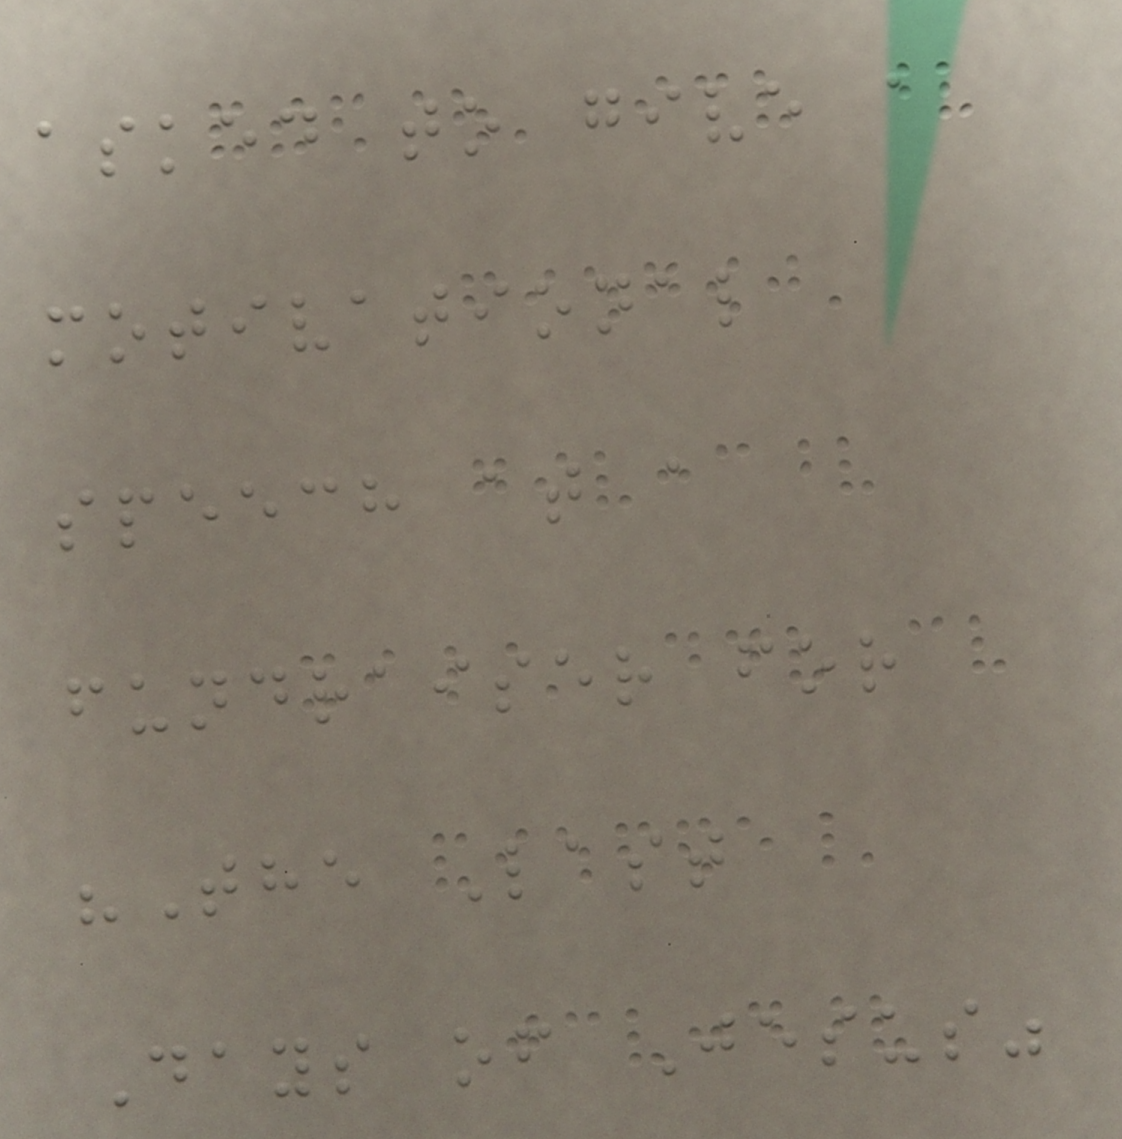asked to give a
motivational
speech at a
fundraiser for
"The Last
Days of Jesus"
